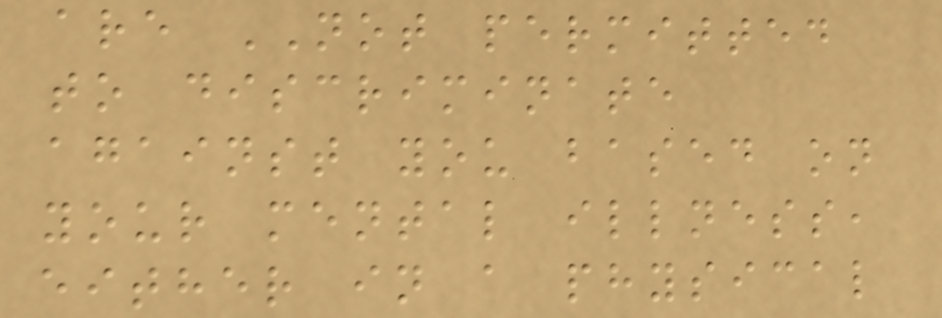are NOT permitted
to discriminate
against you based on
your mental illness,
either in a physical
